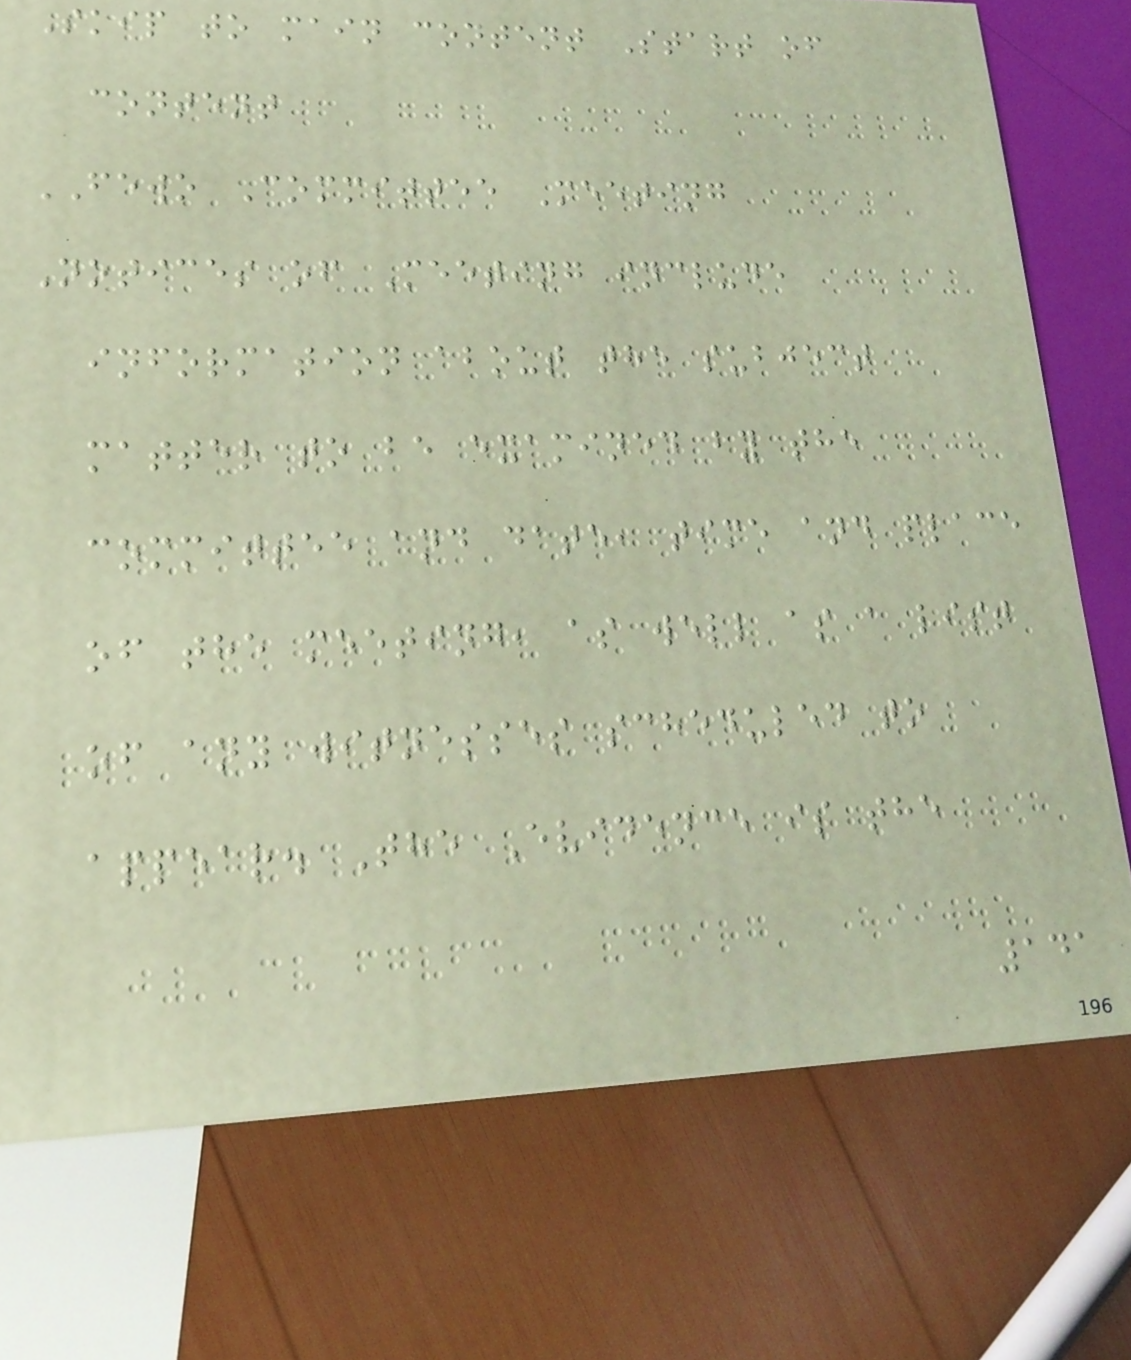Skip to main content Start of
content
FEWO Committee Meeting
Notices of Meeting include
information about the subject
matter to be examined by the
committee and date, time and place
of the meeting, as well as a list
of any witnesses scheduled to
appear. The Evidence is the
141
